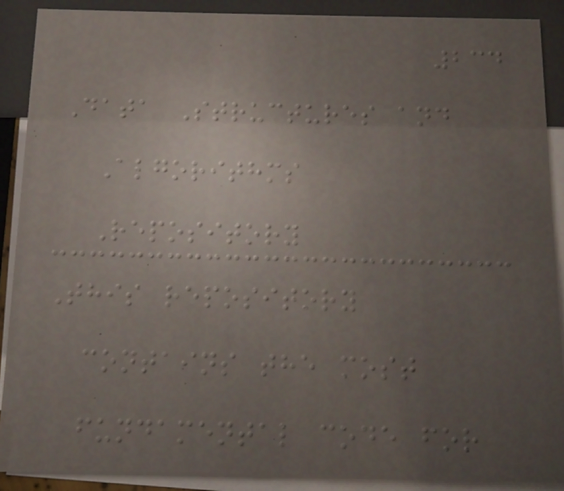234
Data Structures and
Algorithms
Repository
This repository
contains the most
fundamental code for
